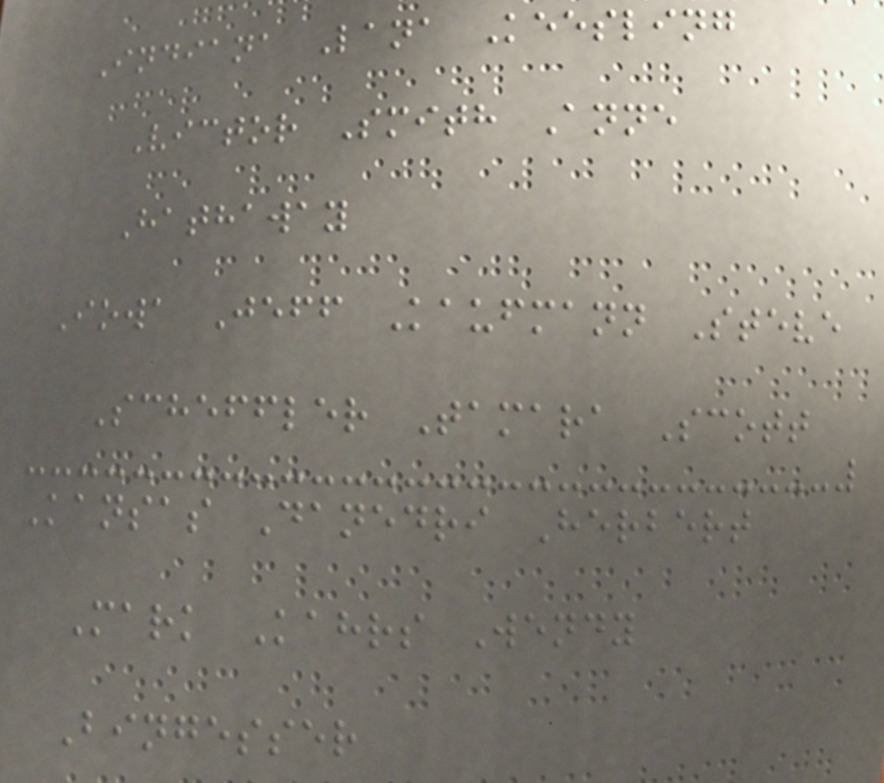Indiana Lana Keesling
Victor Smith Anne
Hathaway
Iowa Jeff Kaufmann Steve
Scheffler Tamara Scott
Kansas Danedri Herbert
Mark Kahrs Wendy
Bingesser
